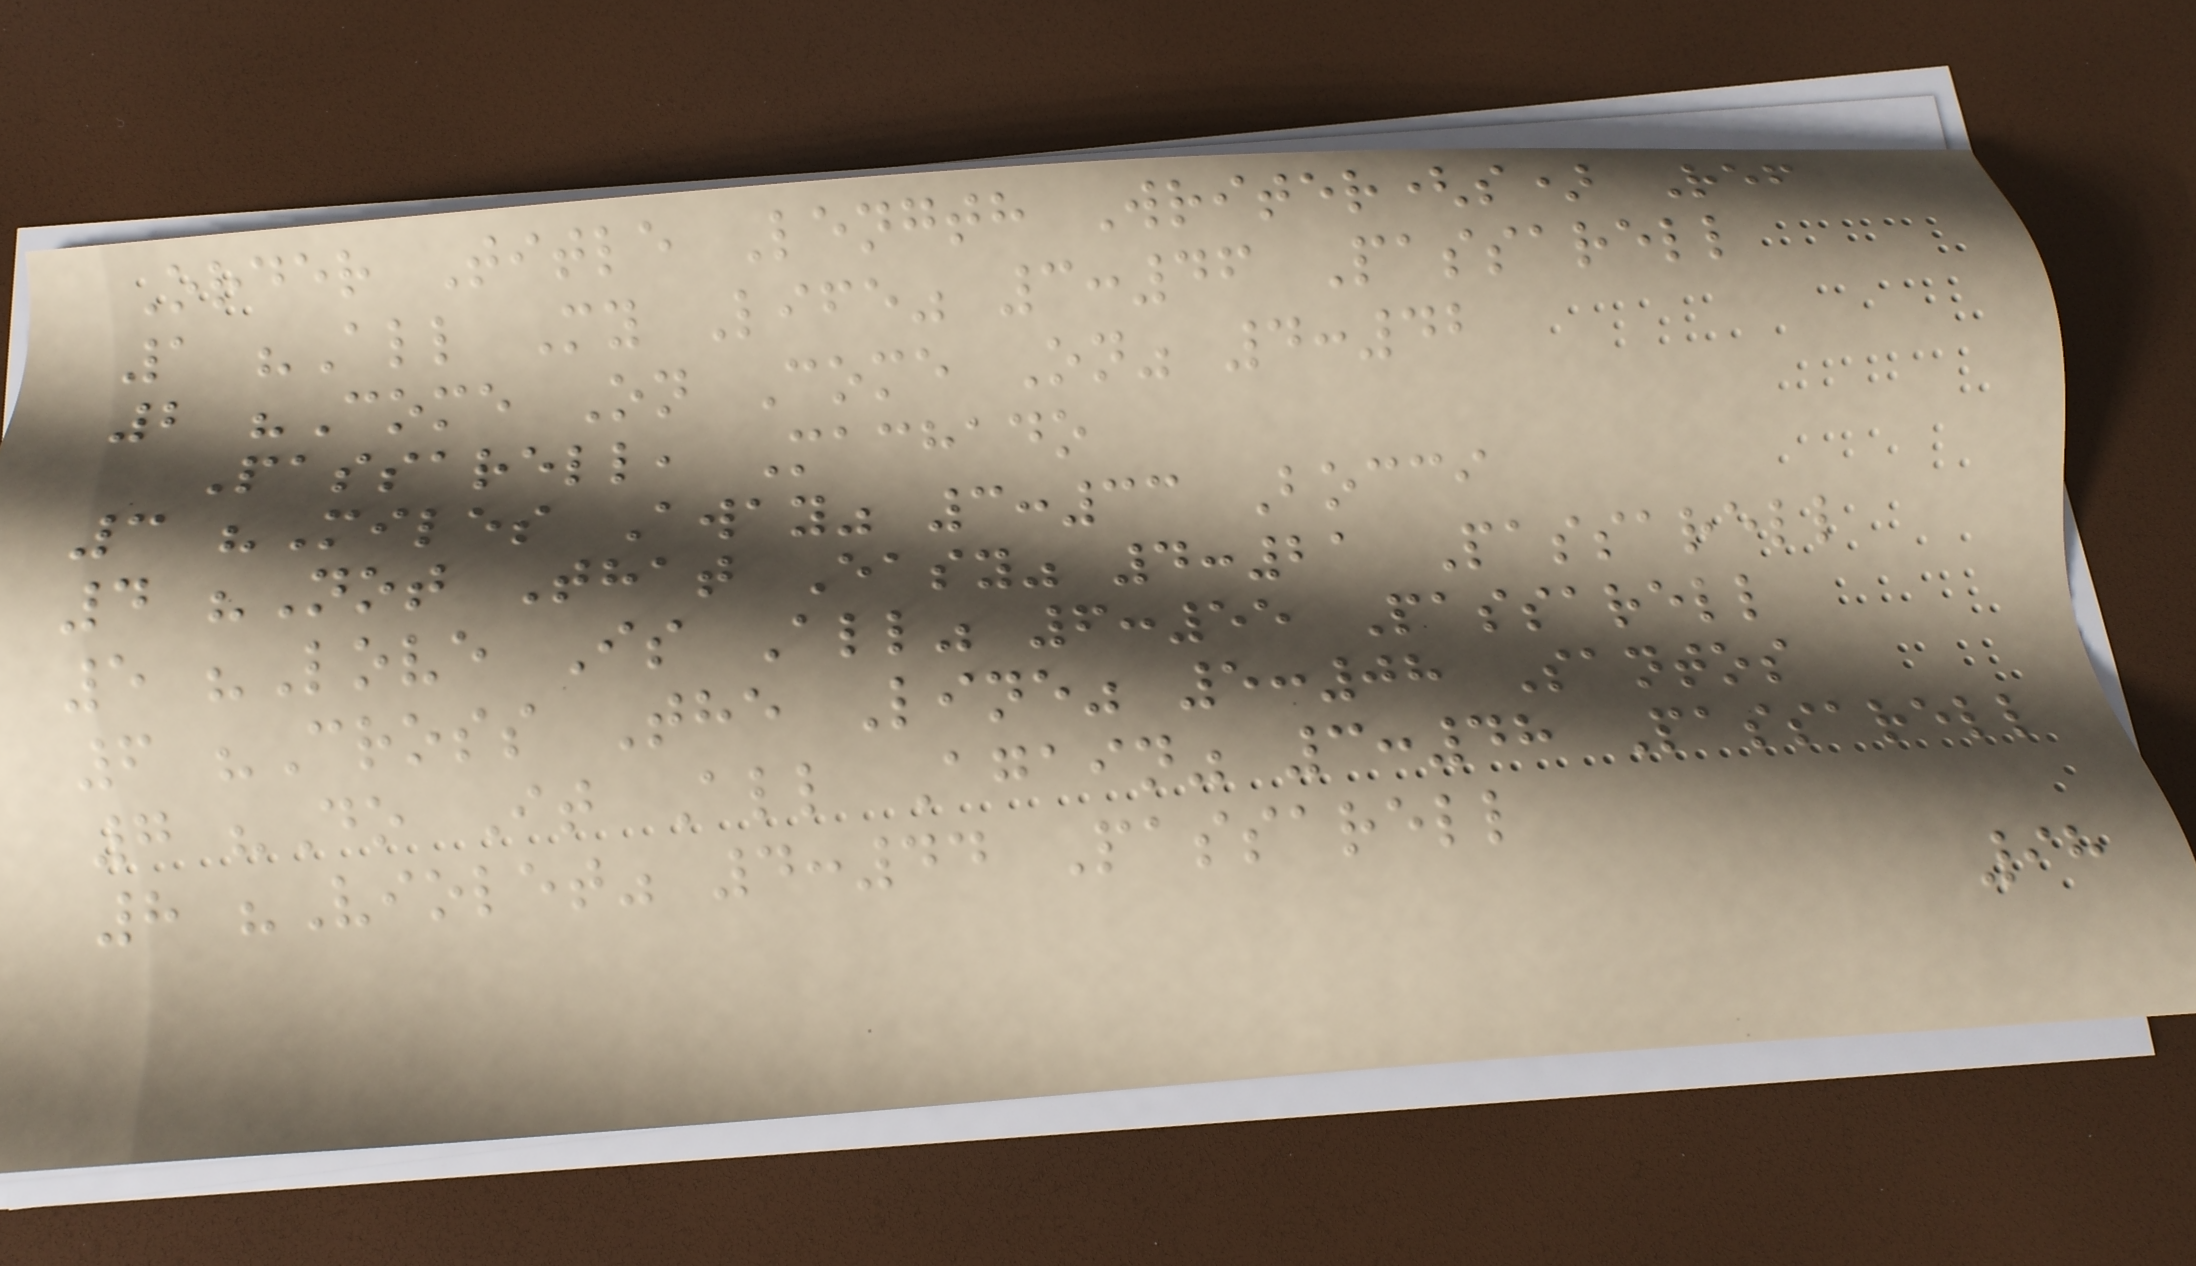Order Title Length Writer(s) Ref
1 "All My Life" 3:46 Passarell
2 "Come On Come On" 4:42
Passarell, Machado
3 "Miles Away" 3:33 Bocci
4 "Not That Easy" 4:21 Passarell
5 "Love Is All" 6:55 Passarell
6 "Cross The Line" 5:08 Santos
7 "Do It All Again" 3:48 Passarell
8 "Violet" 4:44 Passarell
98
